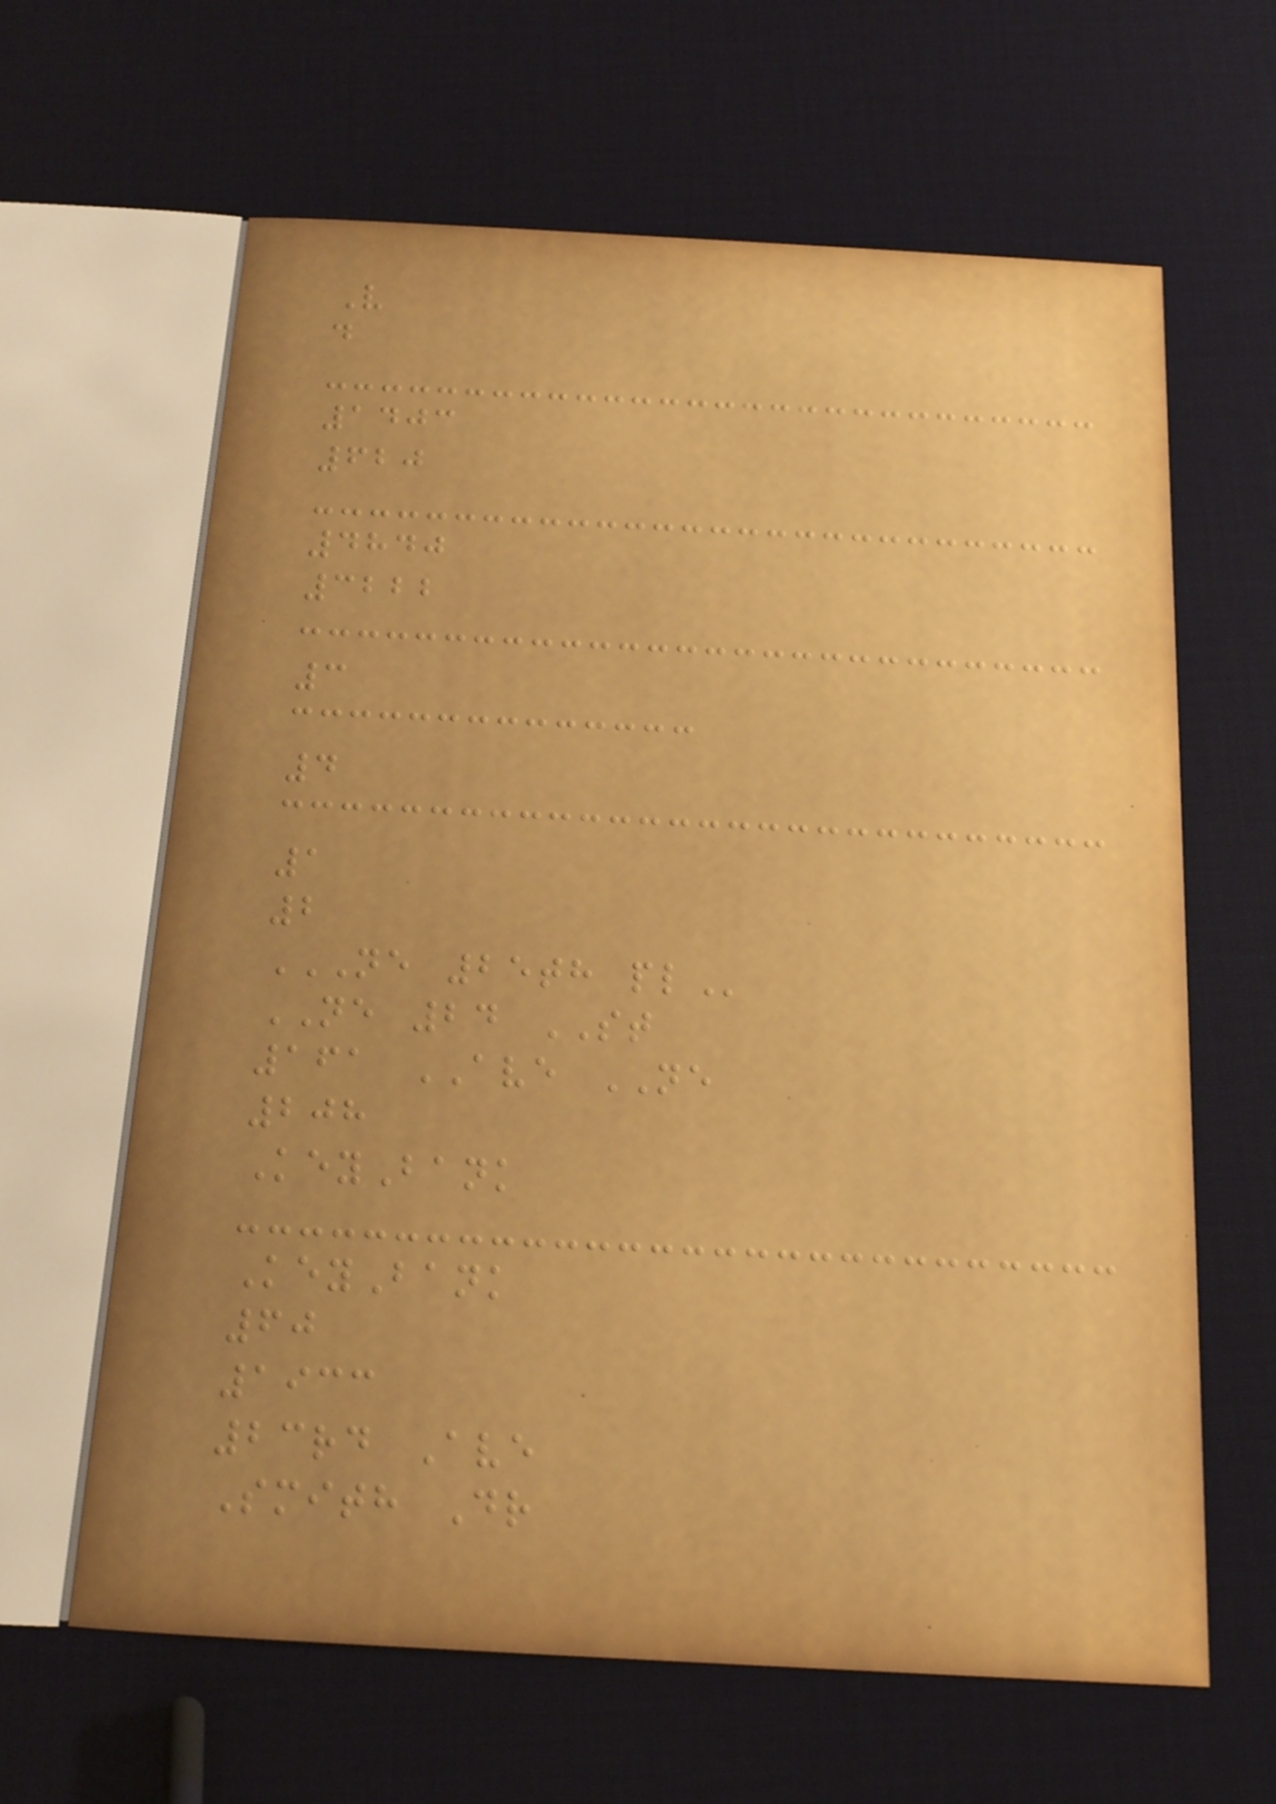V
d
1403
620
4840
3222
3
4
1
2
NE 25TH PL
NE 24 ST
161 AVE NE
208
KeyBank
KeyBank
60
1933
23rd Ave
Smith Dr
